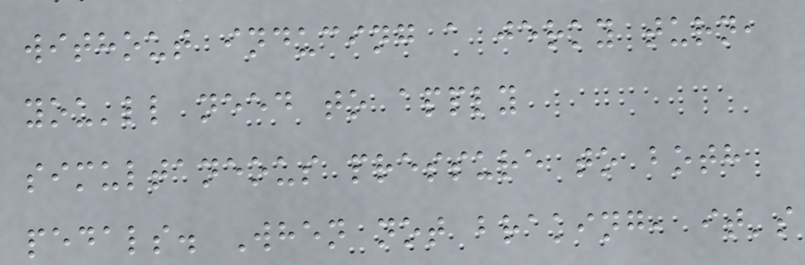without inducing a jerky turn,
you'll need to apply
simultaneous pressure to both
pedals. When not braking, it's
